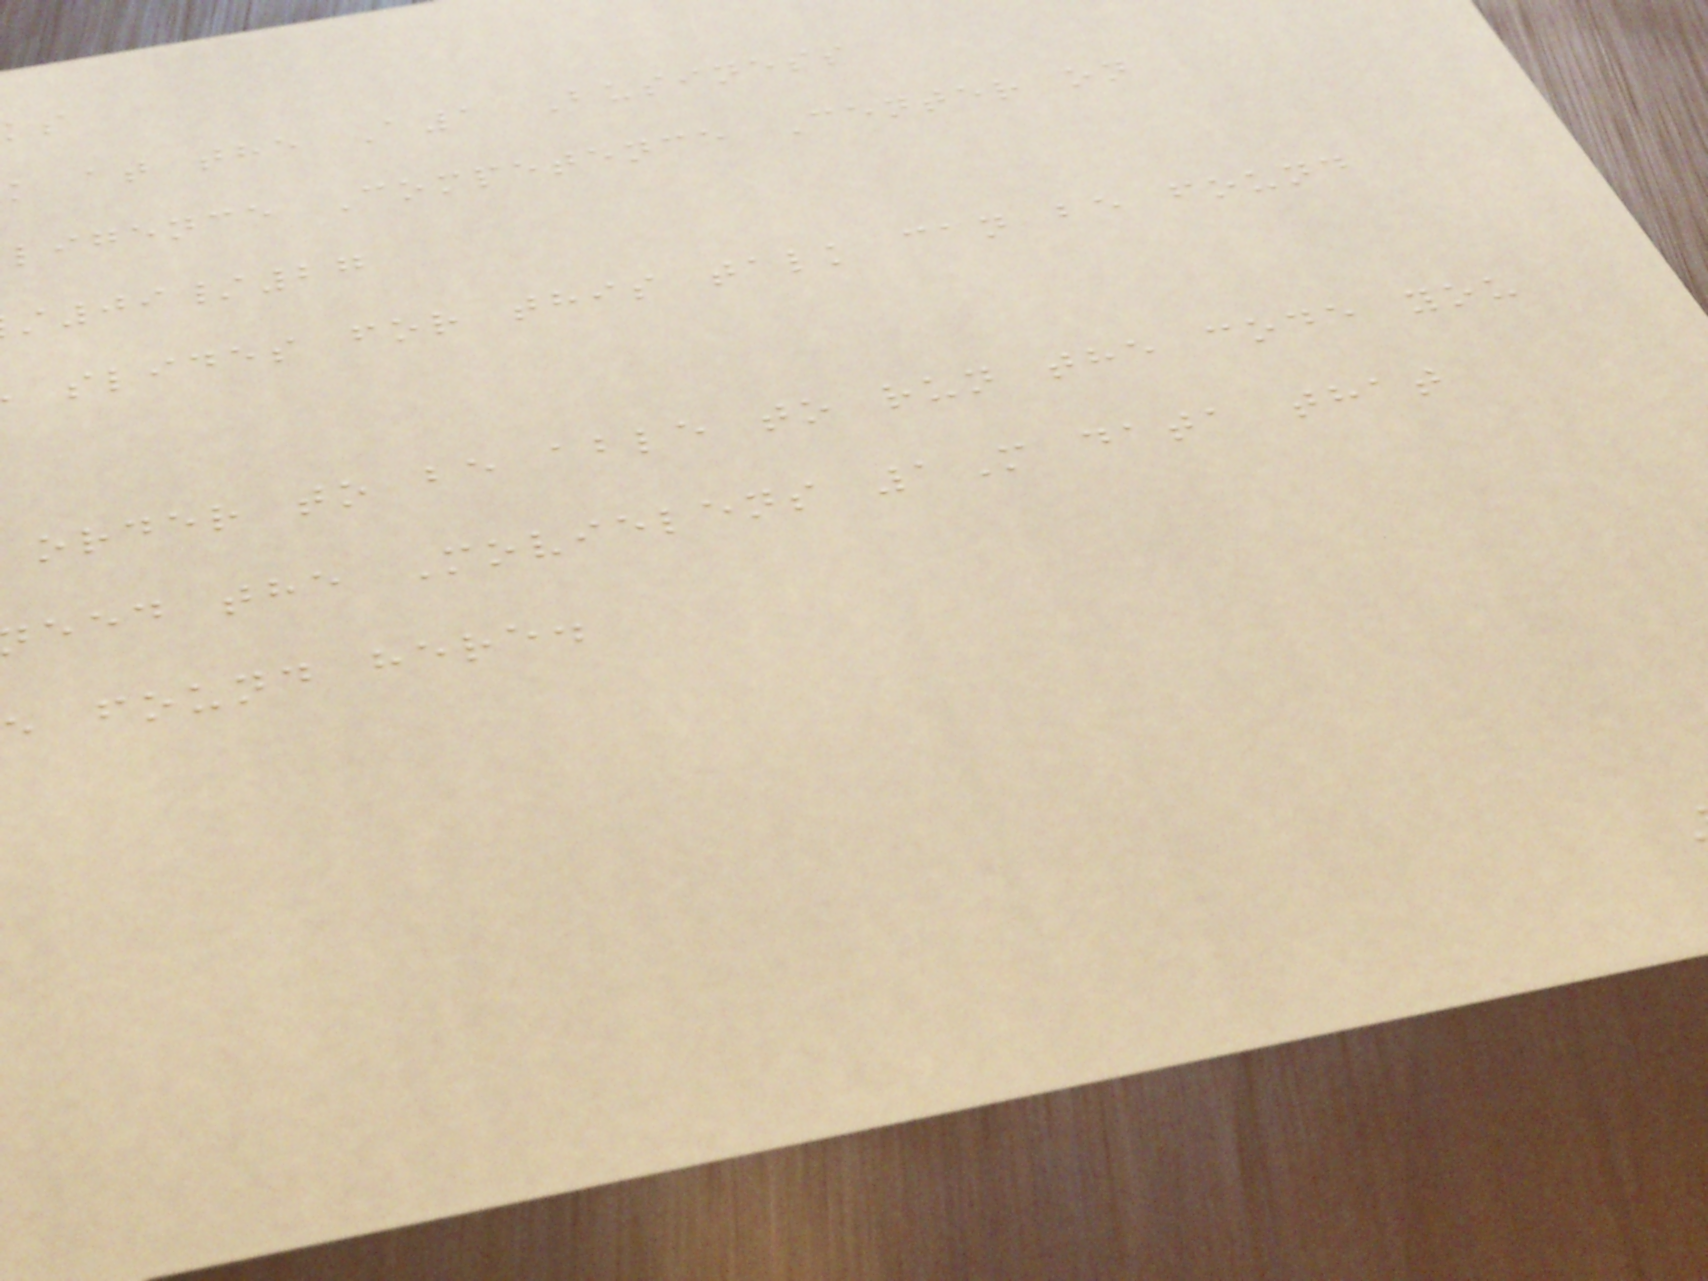k at the A1 Business
ligence Competence Center on
09/27
slides for this talk can be found
order to be able to run the code you
eed the Movielens 1M data that
e found here.
